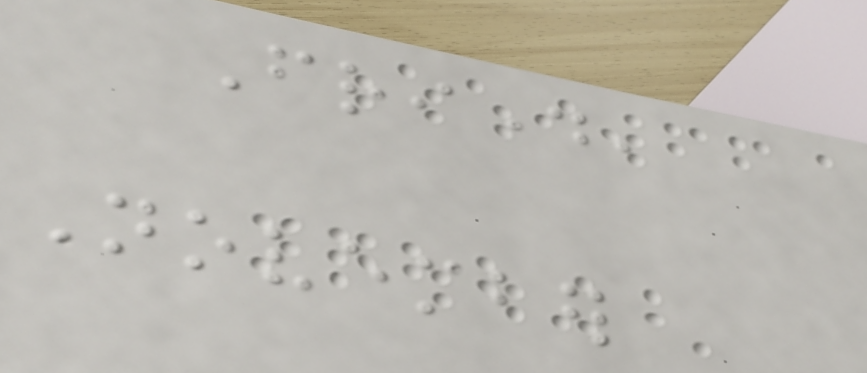Friday,
November
